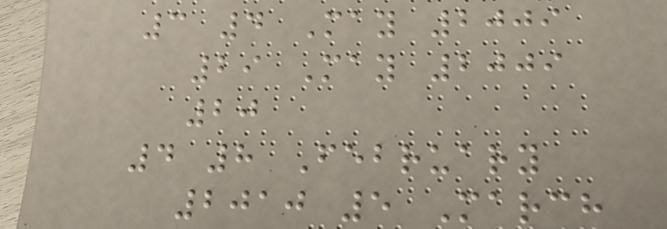3 4 May 2009
29 May 2009
20
4 8 February
2010 5 March
